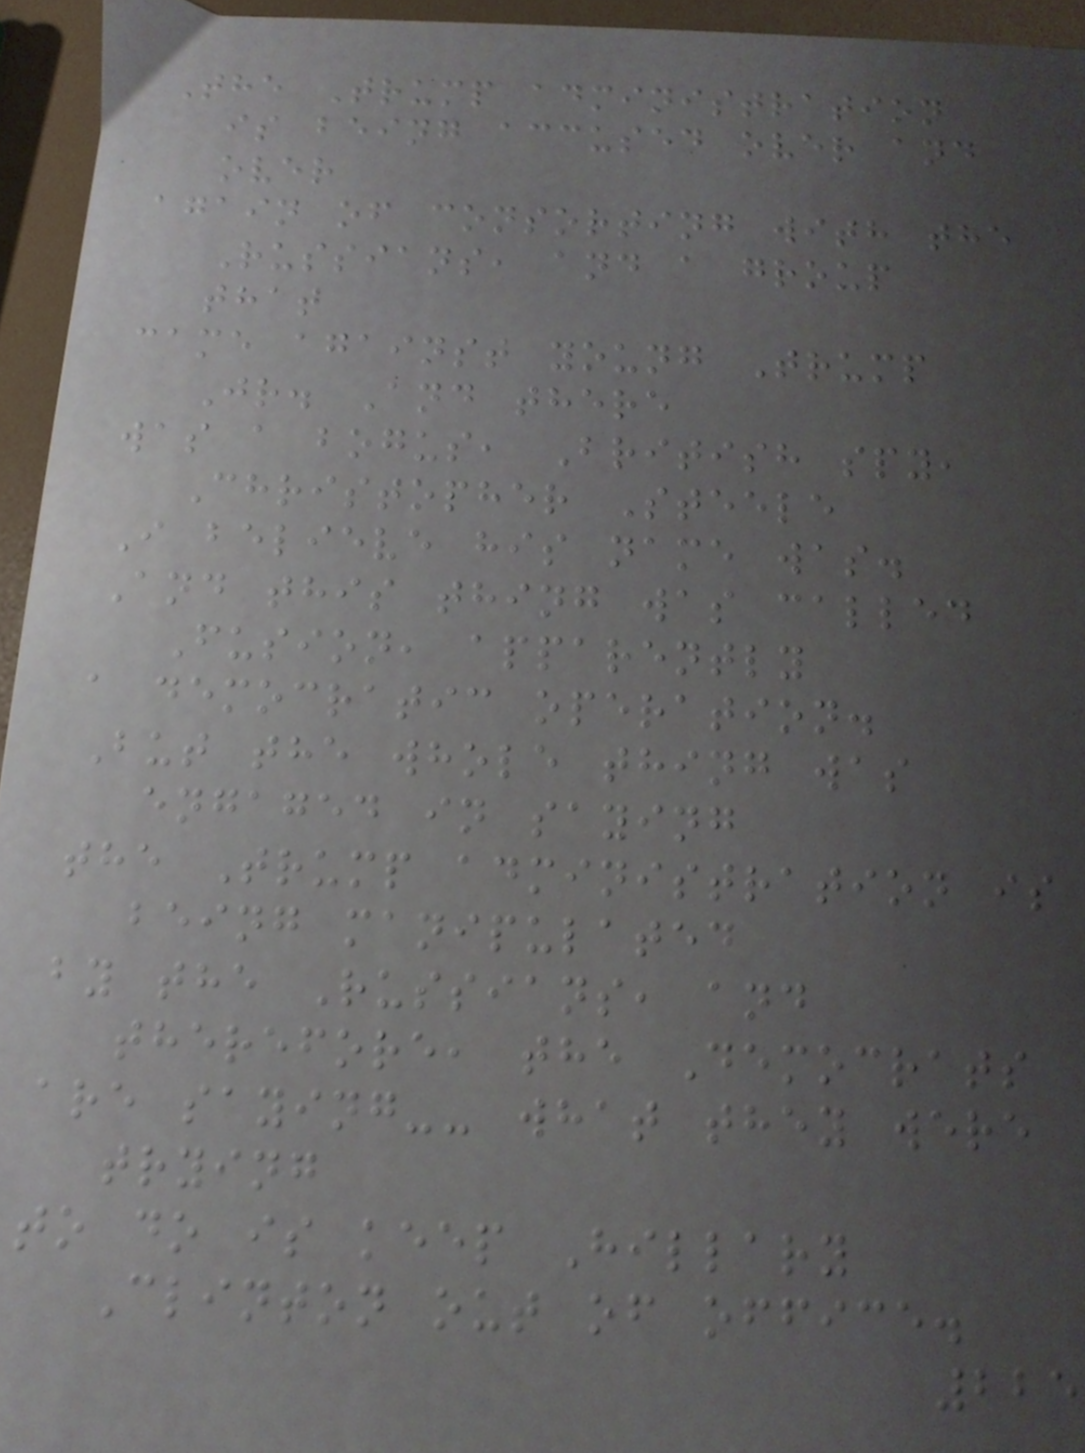The Trump administration
is being accused over and
over
again of consorting with the
Russians, and a group
that
came against young Trump
Jr. And there
was a bogus, British spy,
Christopher Steele
I believe his name was.
And this thing was called
Fusion, apparently
a democratic operation.
But the whole thing was
engaged in saying
the Trump administration is
being manipulated
by the Russians, and
therefore, the Democrats
are saying-- what they were
trying
to do is keep Hillary
Clinton out of office.
225
